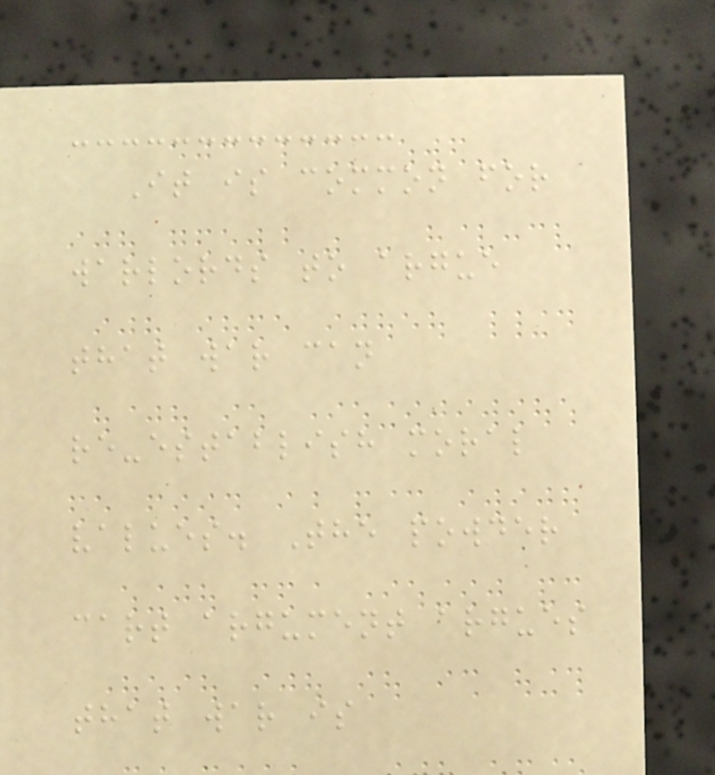It is common for
warlords to argue
that war can
re-establish moral
values. The powder
cart argument argues
that war is
